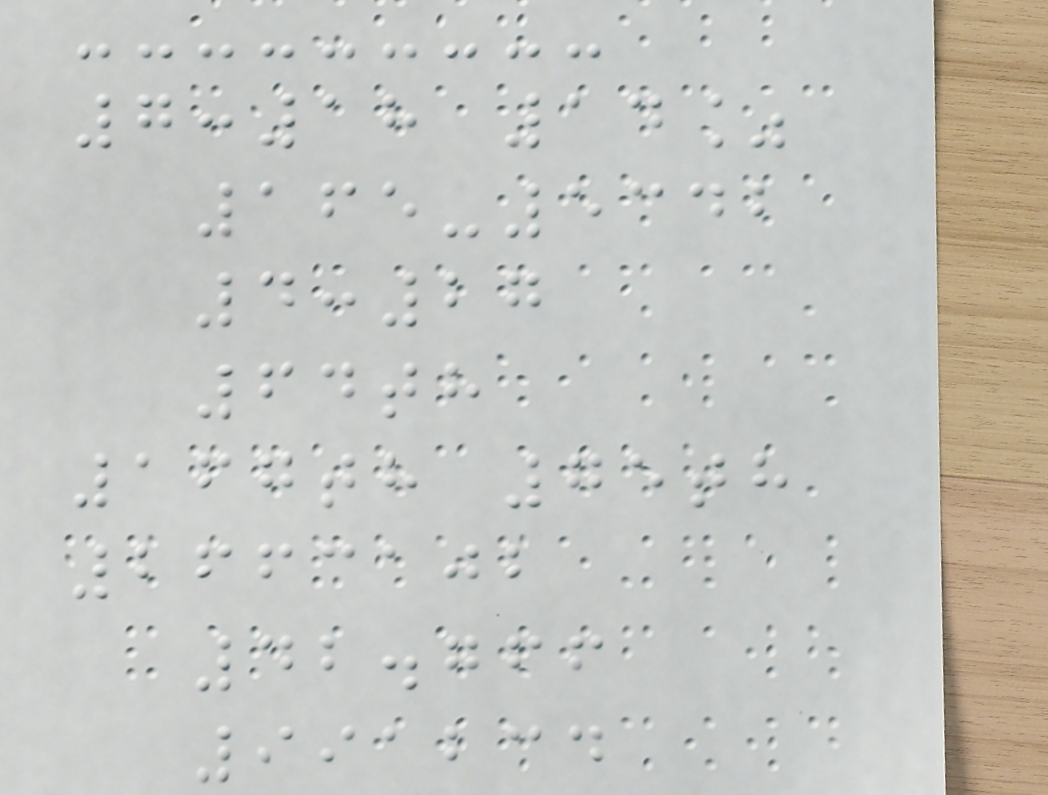7:18 14%
165-5342
4:27
64th
167th 75th
2663102
42.766
991234
